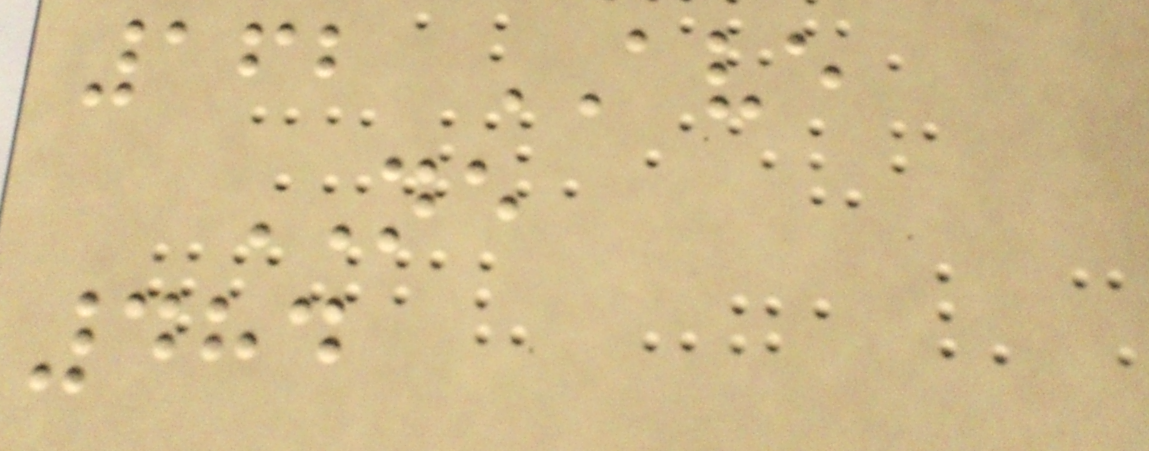162 AVE
NE
484
